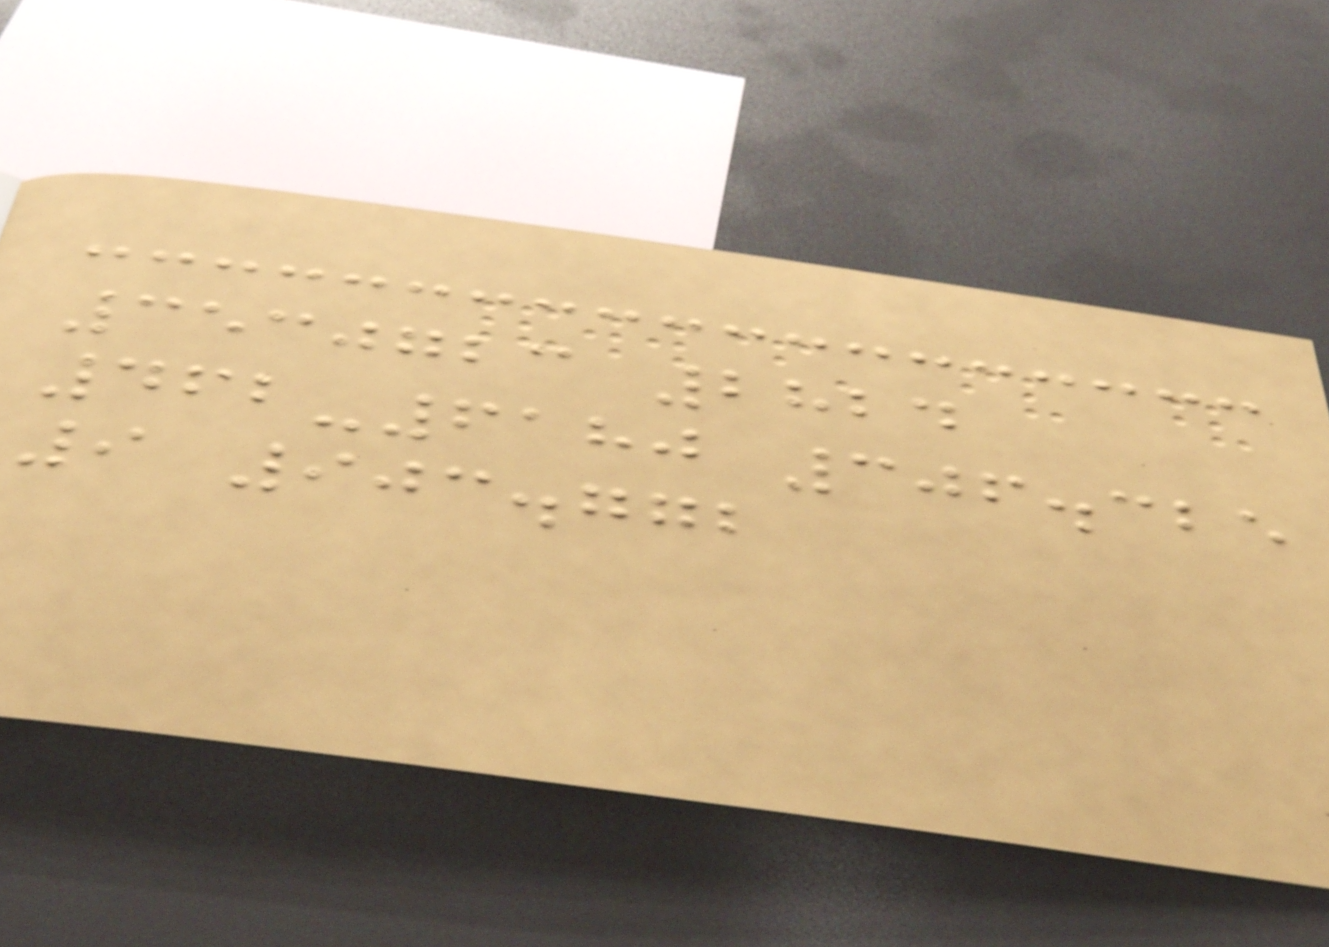3530723 2824
462-6180 306.325
9 903.772
